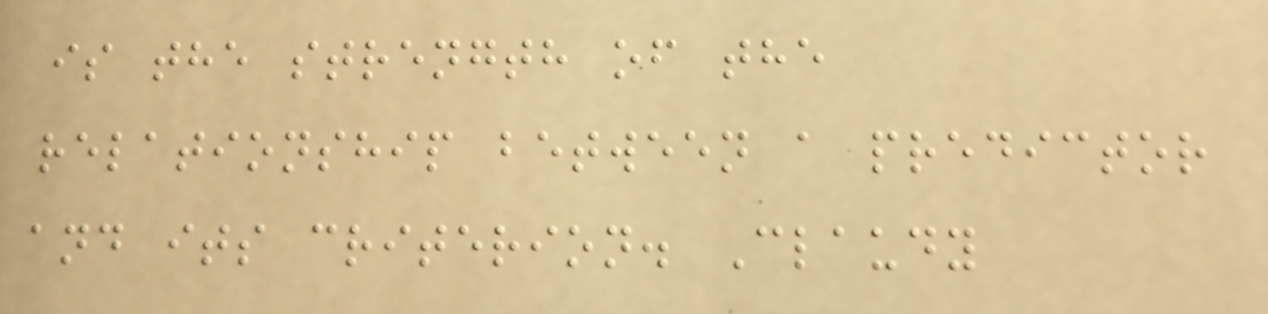is the strength of the
relationship between a predictor
and its criterion. Claudy
